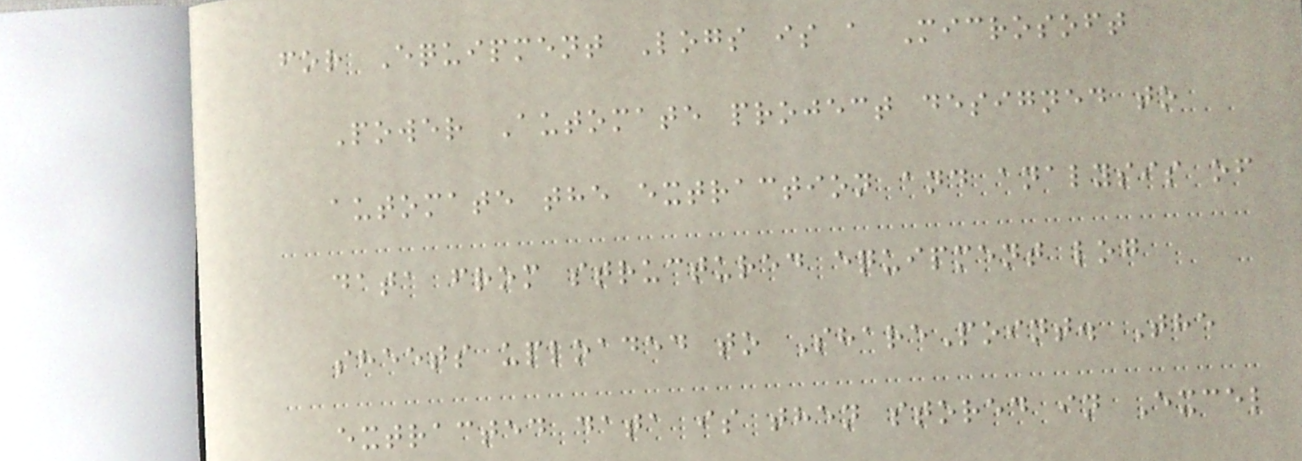for Equipment Logs is a Microsoft
Power Automate project designed to
automate the extraction and analysis of
data from structured equipment log
sheets uploaded to SharePoint. The
extracted data is then stored in Excel
